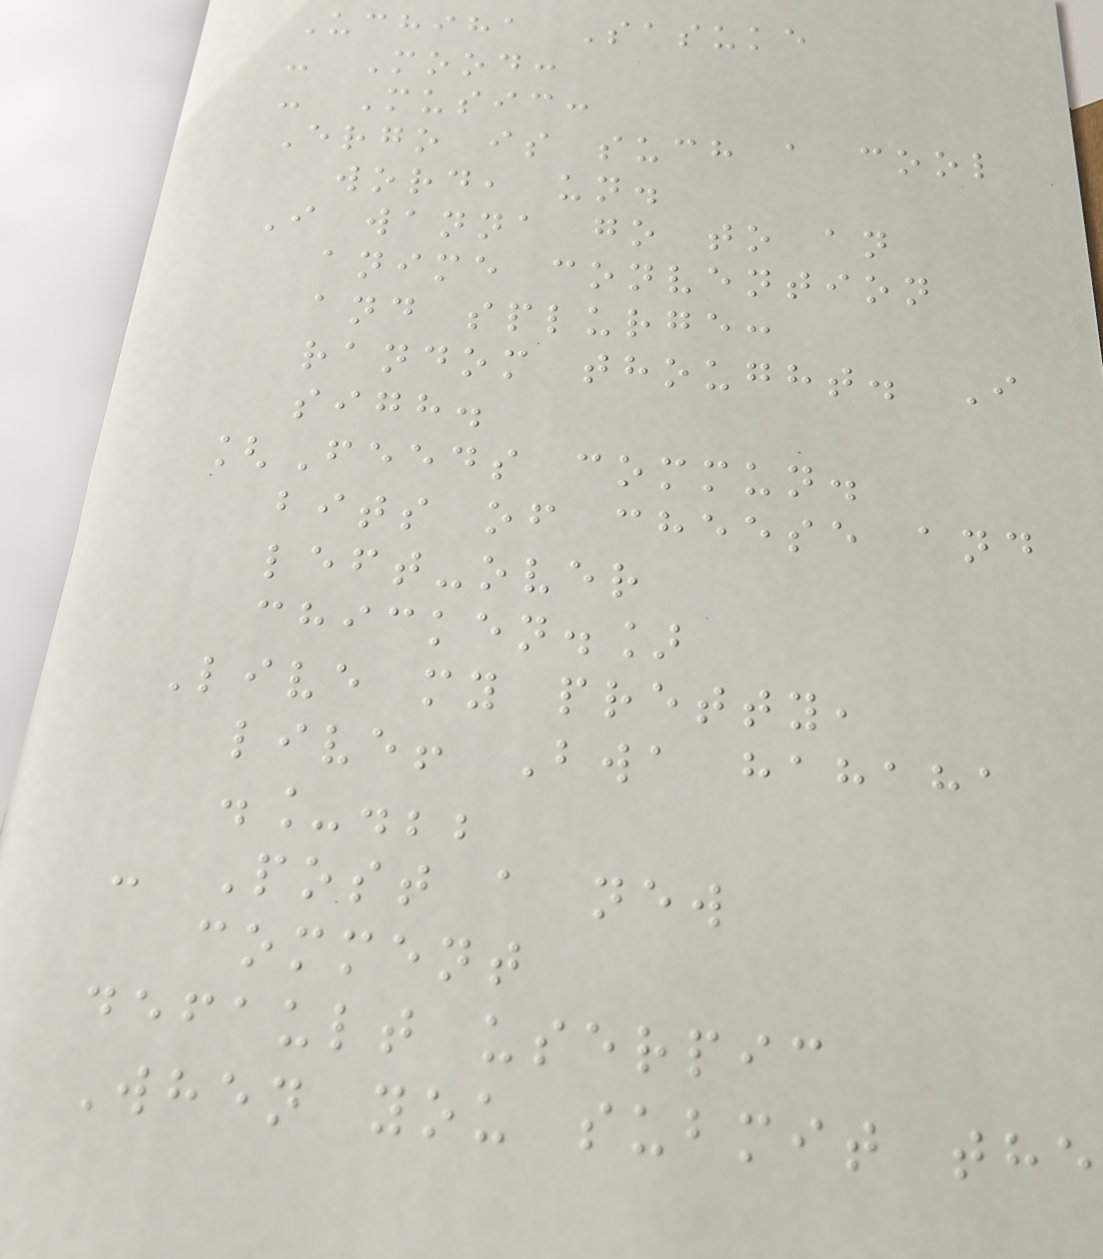Uchiha Sasuke
- Mood:
- Music:
Ergo is such a cool
word, un.
I wanna go to an
anime convention
and splurge:
random thought. I
sigh.
[Feeds commun.
bits of cheese and
left-over
chicken.]
Live my pretty,
live! Bwa hahaha
._.;;
- Post a new
comment
default userpic
When you submit the
